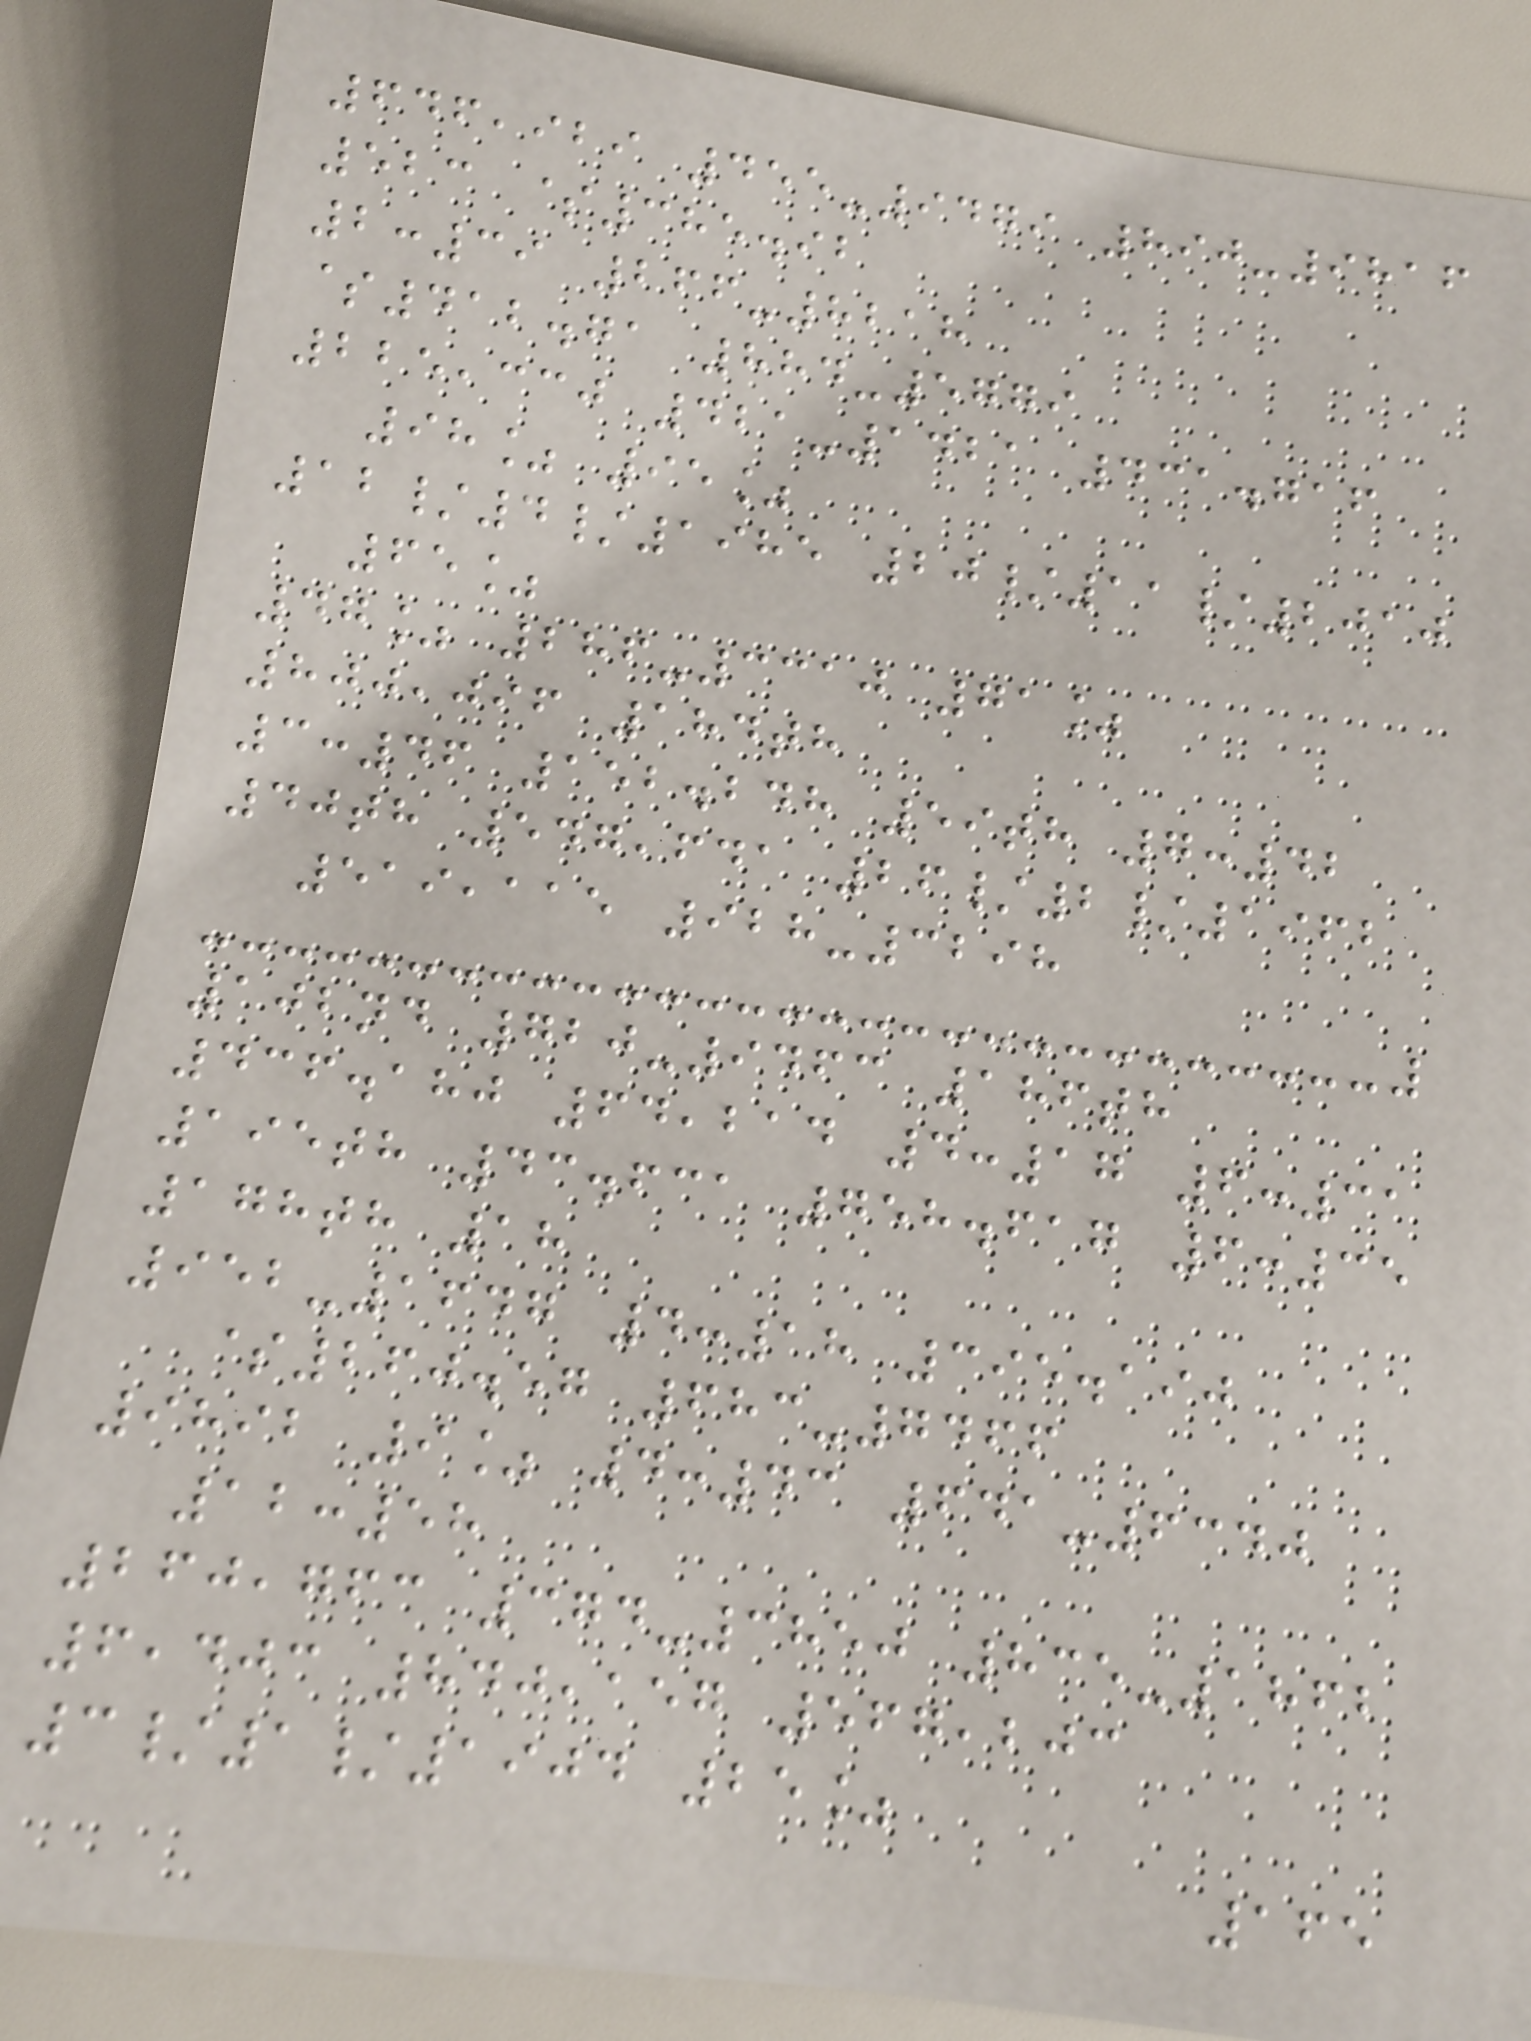646,929 455-9479 890-9816
523 $385.92
2:39 266-8218
$412.71 884-5779
225,330 421-1421 431.716
98% 95%
12/4/1985 20/11/2010
65%
47% 286-3310 71%
800,096 184th
3:46 152.248 59th 7:42
40th 547,641 26/2/1962
519,115 928-3298
102nd 720-9463 186th
436.180 64,214 4:17 6:31
195th 43.631 758.617 6:35
178th 18
952-1647 4:18 395.190
$260.57 683-7466
9892 9% 4:43 641-6340
12:58
260,763 374-3850 835-1862
6,403 840,157 567,203
3/1/1904 25%
165
